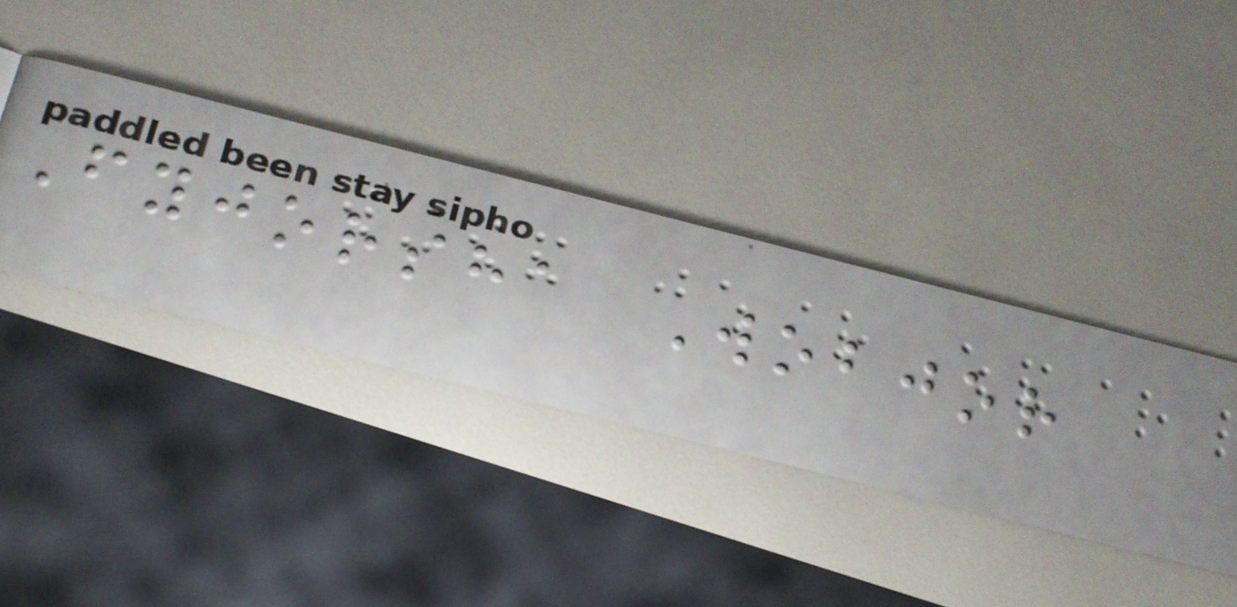Fyjorsha Wobjor
